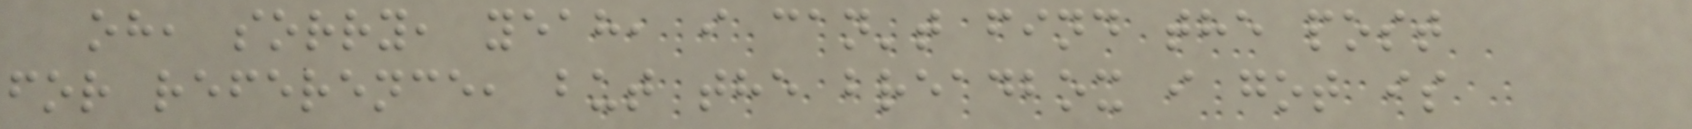oh, sorry, yeah, i can't find the post
for reference, but the breadbox i got is
